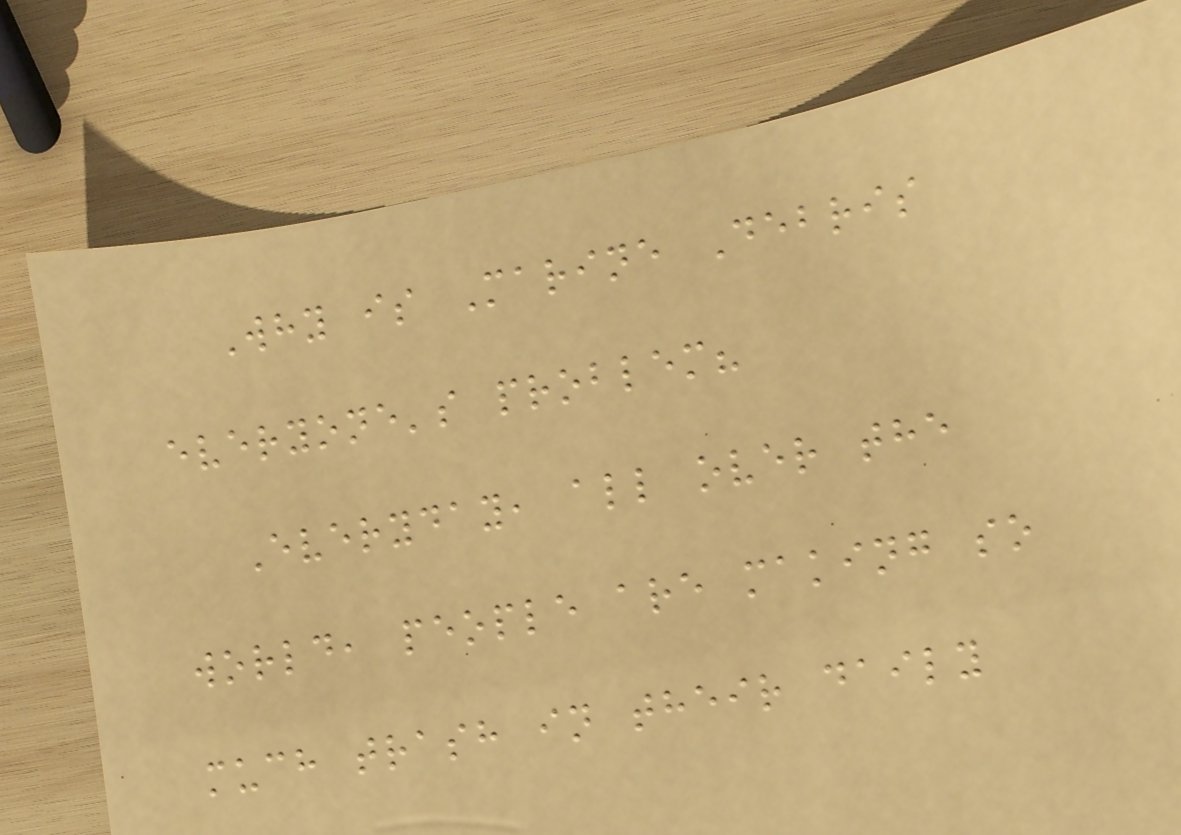Why is Marine Debris
everyone's problem?
Everyday, all over the
world, people are making so
much trash in their daily
